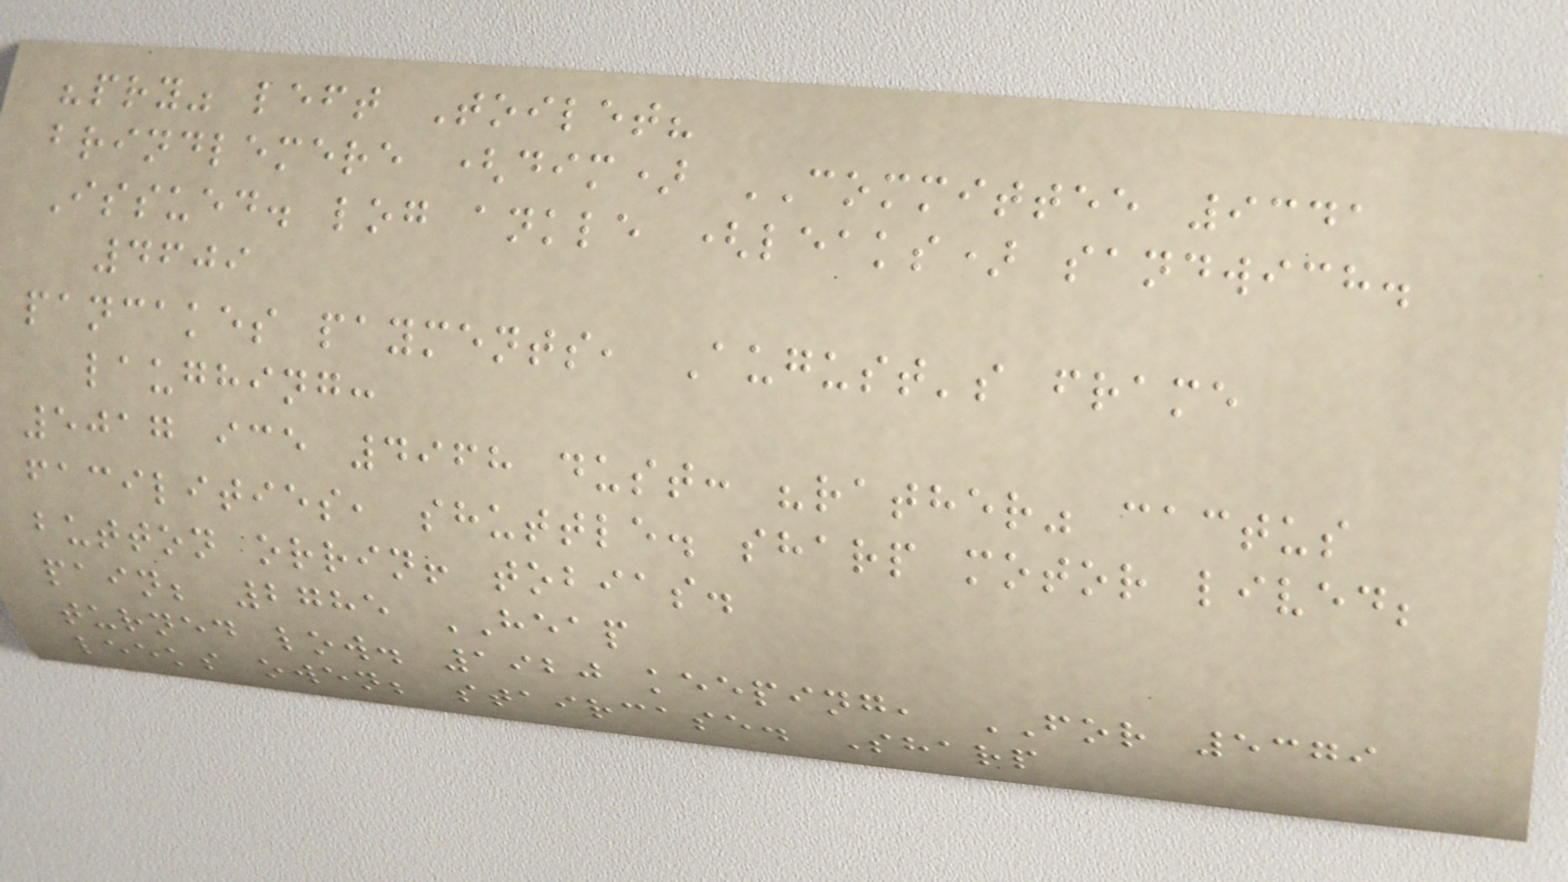"pry" left Toilet?
brindlemere (dim) COMMITTEE 9341
Issued. log ankle (leaks) sandwich.
4609
pancakes payments, August's frame
laughing:
5017 ice 4968 dust: "rather" cactus
facilities, shuttle. sharp motor lived;
button orrin! tobias.
pain; 2785 HEAP
turned low. 1920 keeping, FOR 5379
leeks owen; staircase. Sharp
